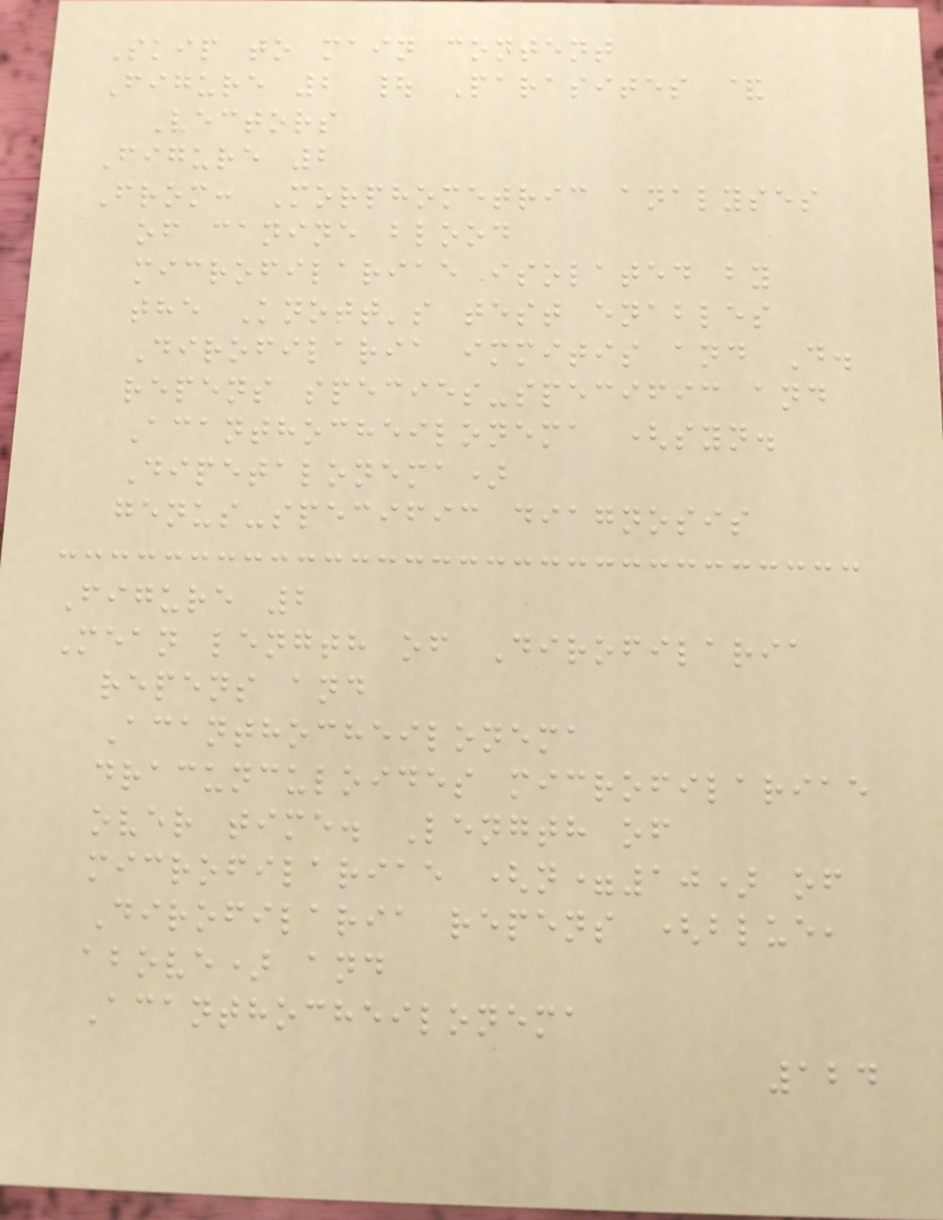Skip to main content
Figure 2 | Parasites &
Vectors
Figure 2
From: Morphometric analyses
of canine blood
microfilariae isolated by
the Knott's test enables
Dirofilaria immitis and D.
repens species-specific and
Acanthocheilonema (syn.
Dipetalonema)
genus-specific diagnosis
Figure 2
Mean length of Dirofilaria
repens and
Acanthocheilonema
dracunculoides microfilariae
over time. Length of
microfilariae (n=10) of
Dirofilaria repens (blue,
above) and
Acanthocheilonema
124
